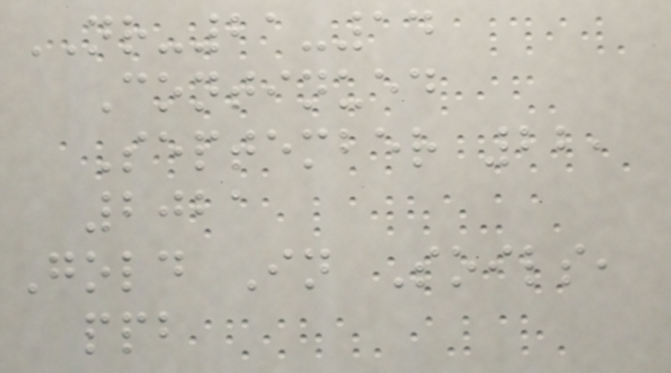NR-21-14
Continued
September 22,
2021
Gold In Soils,
ppb
